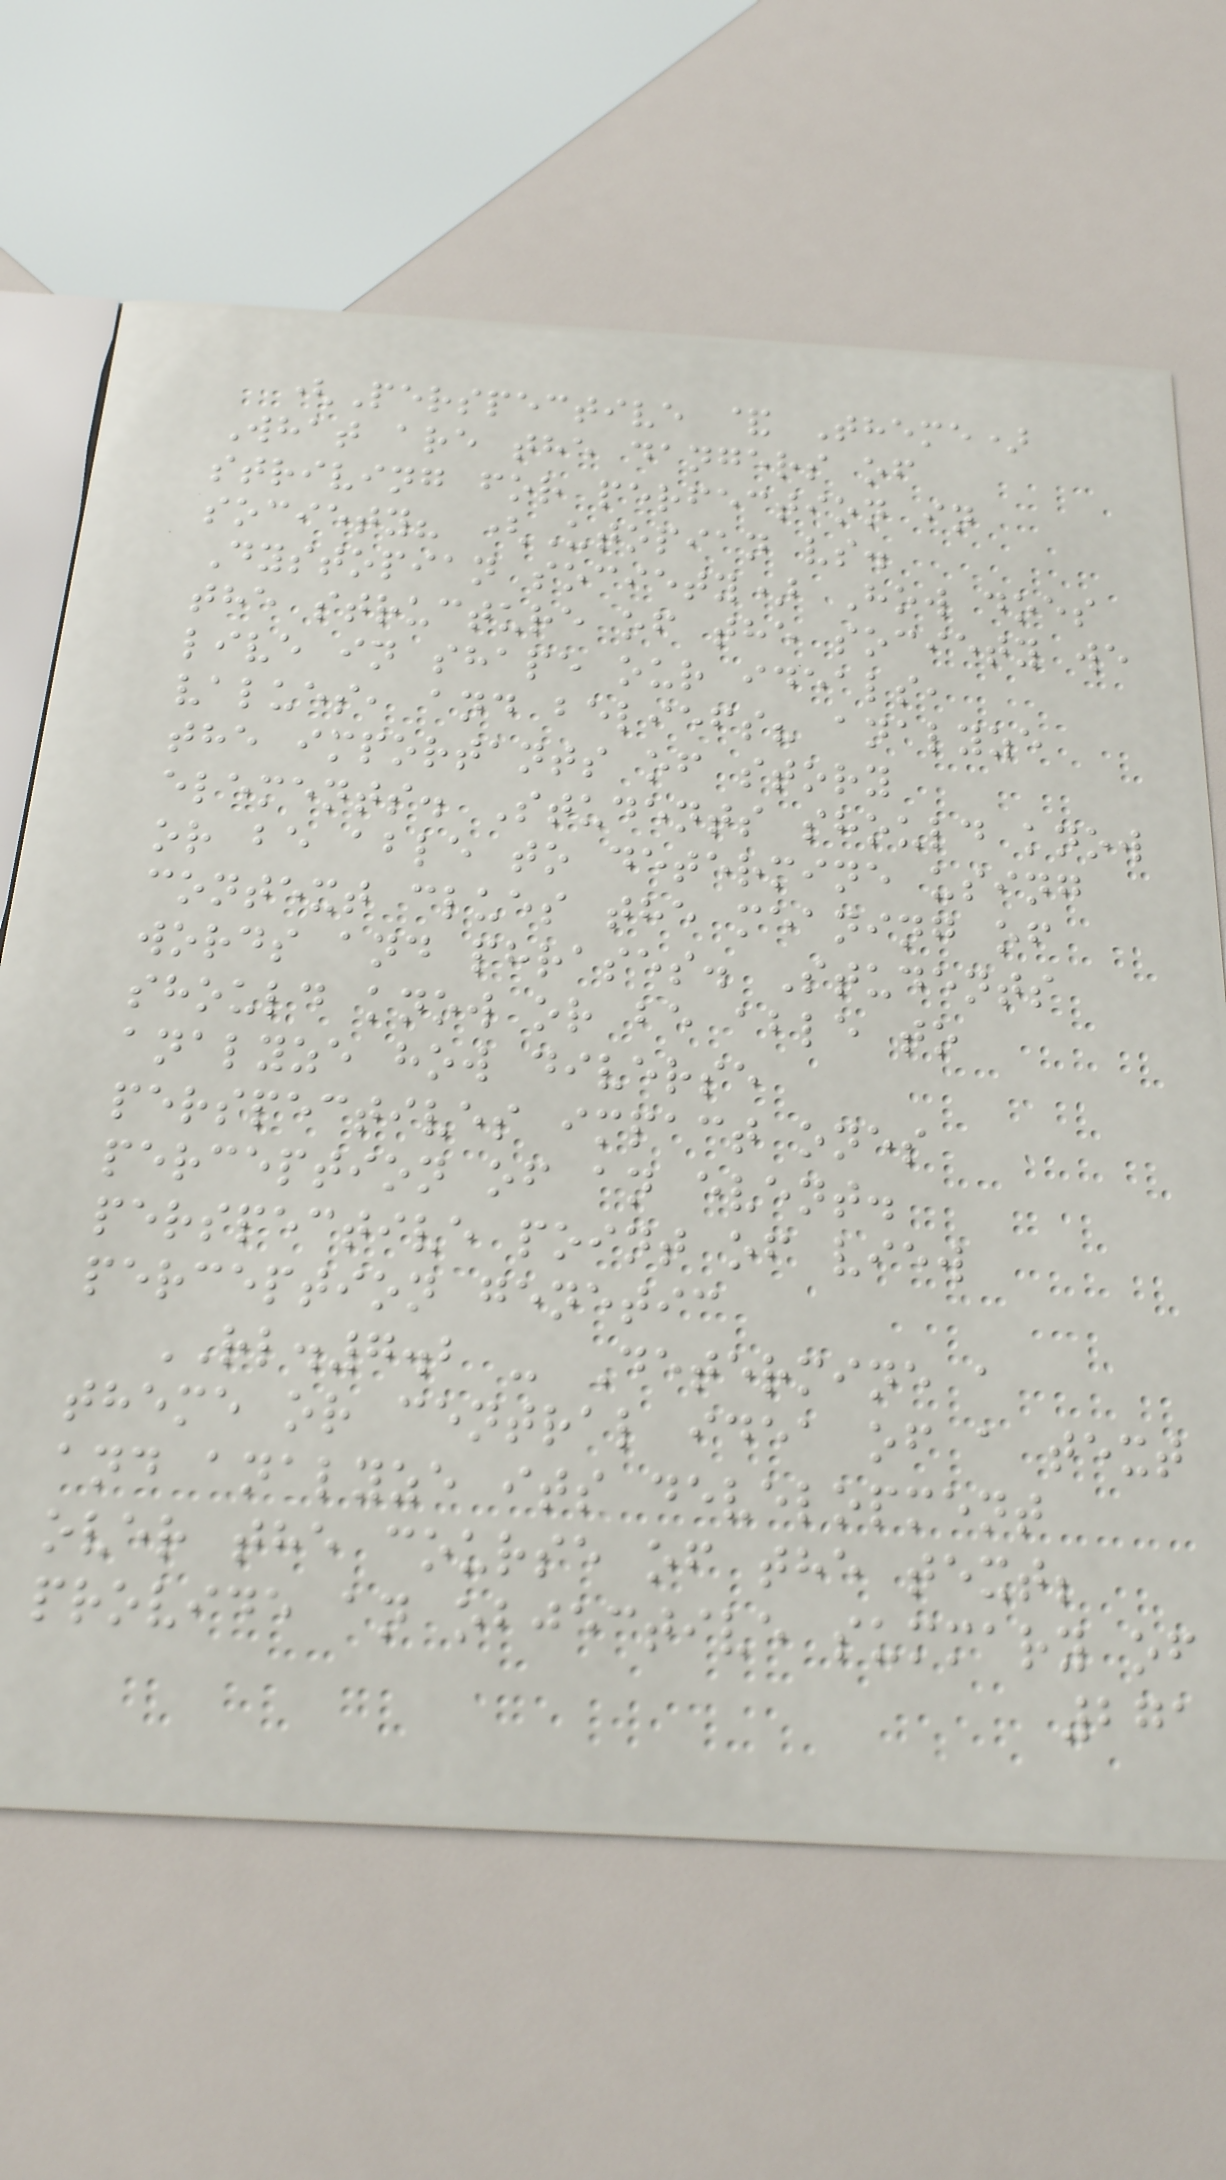(Perspective & Theme)
What are the dangers of
striving for perfection in
society? (Utopian vs.
Dystopian society) How does
the structure of the society we
live in shape our ideals,
values, and beliefs? analyze
the importants of story
elements. Students should know
or be able to determine using
context clues the meaning of
words and phrases. Students
should know or be able to
analyze how diverse
perspectives impact ones
perception of an event.
perspective point of view
perception genetic
RL.7.2 - Determine a
theme or central idea of a text
and analyze its development
over the course of the text;
provide an objective summary of
271
